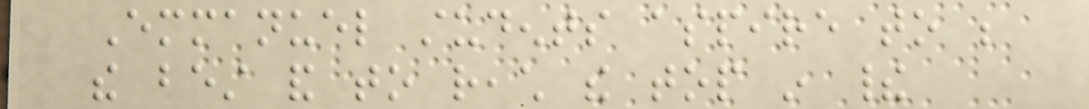Emmanuel students aspire to be
the best and to reach the top in their
